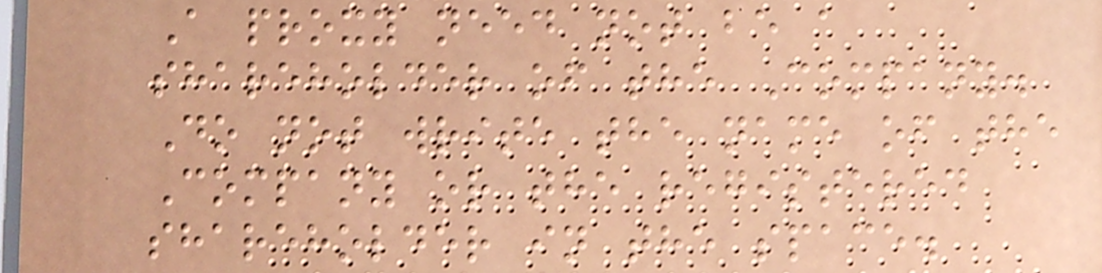A proxy need not be a
shareholder of the Company.
Do not write the name of the
Company or the registered
shareholder in the space.
